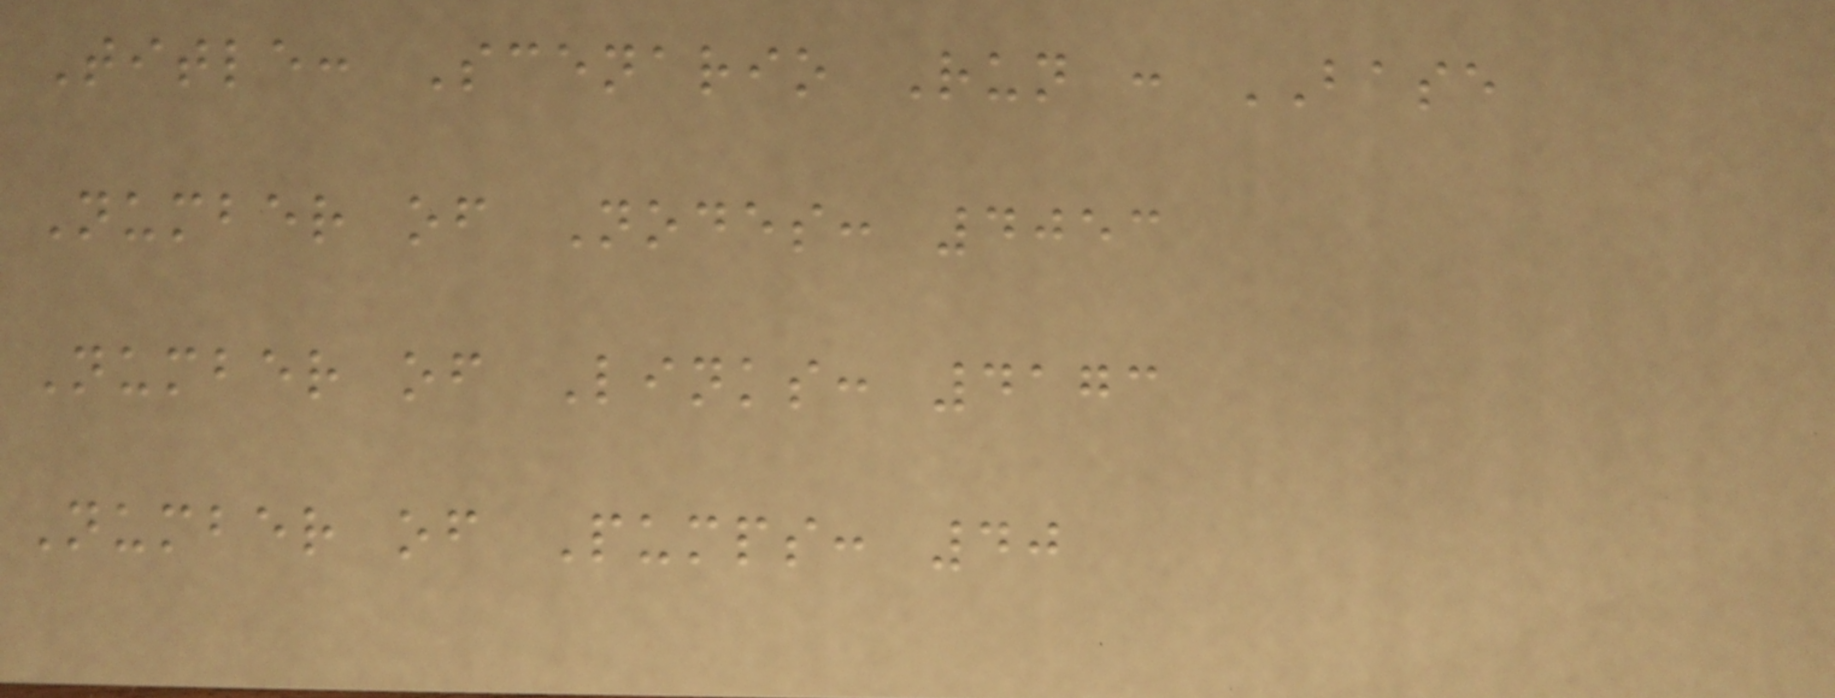Title: Scenario Run : BASE
Number of Nodes: 4053
Number of Links: 4173
Number of Pumps: 40
